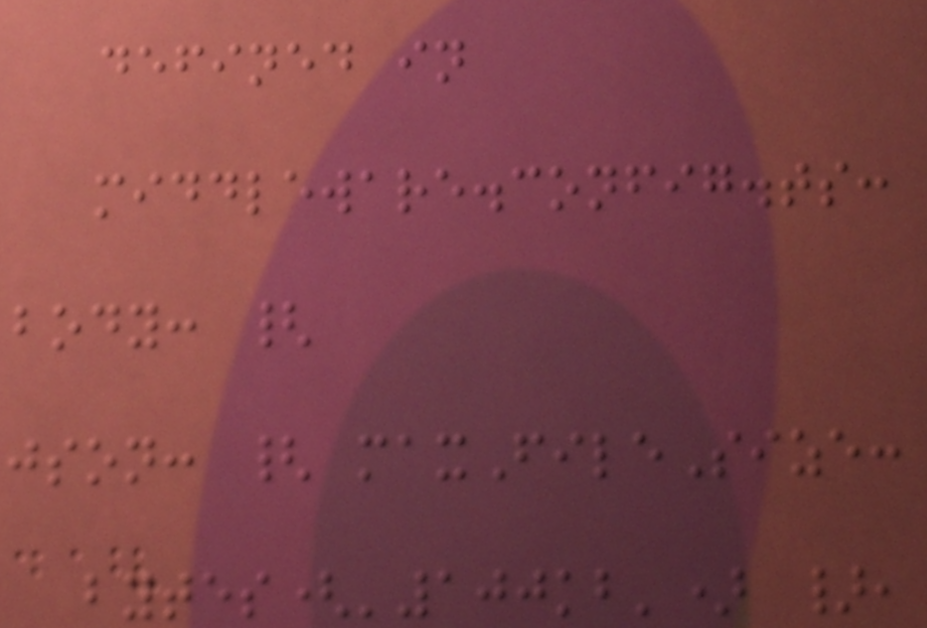defined in
middleware.config.ts:
body: {
json: { maxFileSize:
bytes('100kb') },
